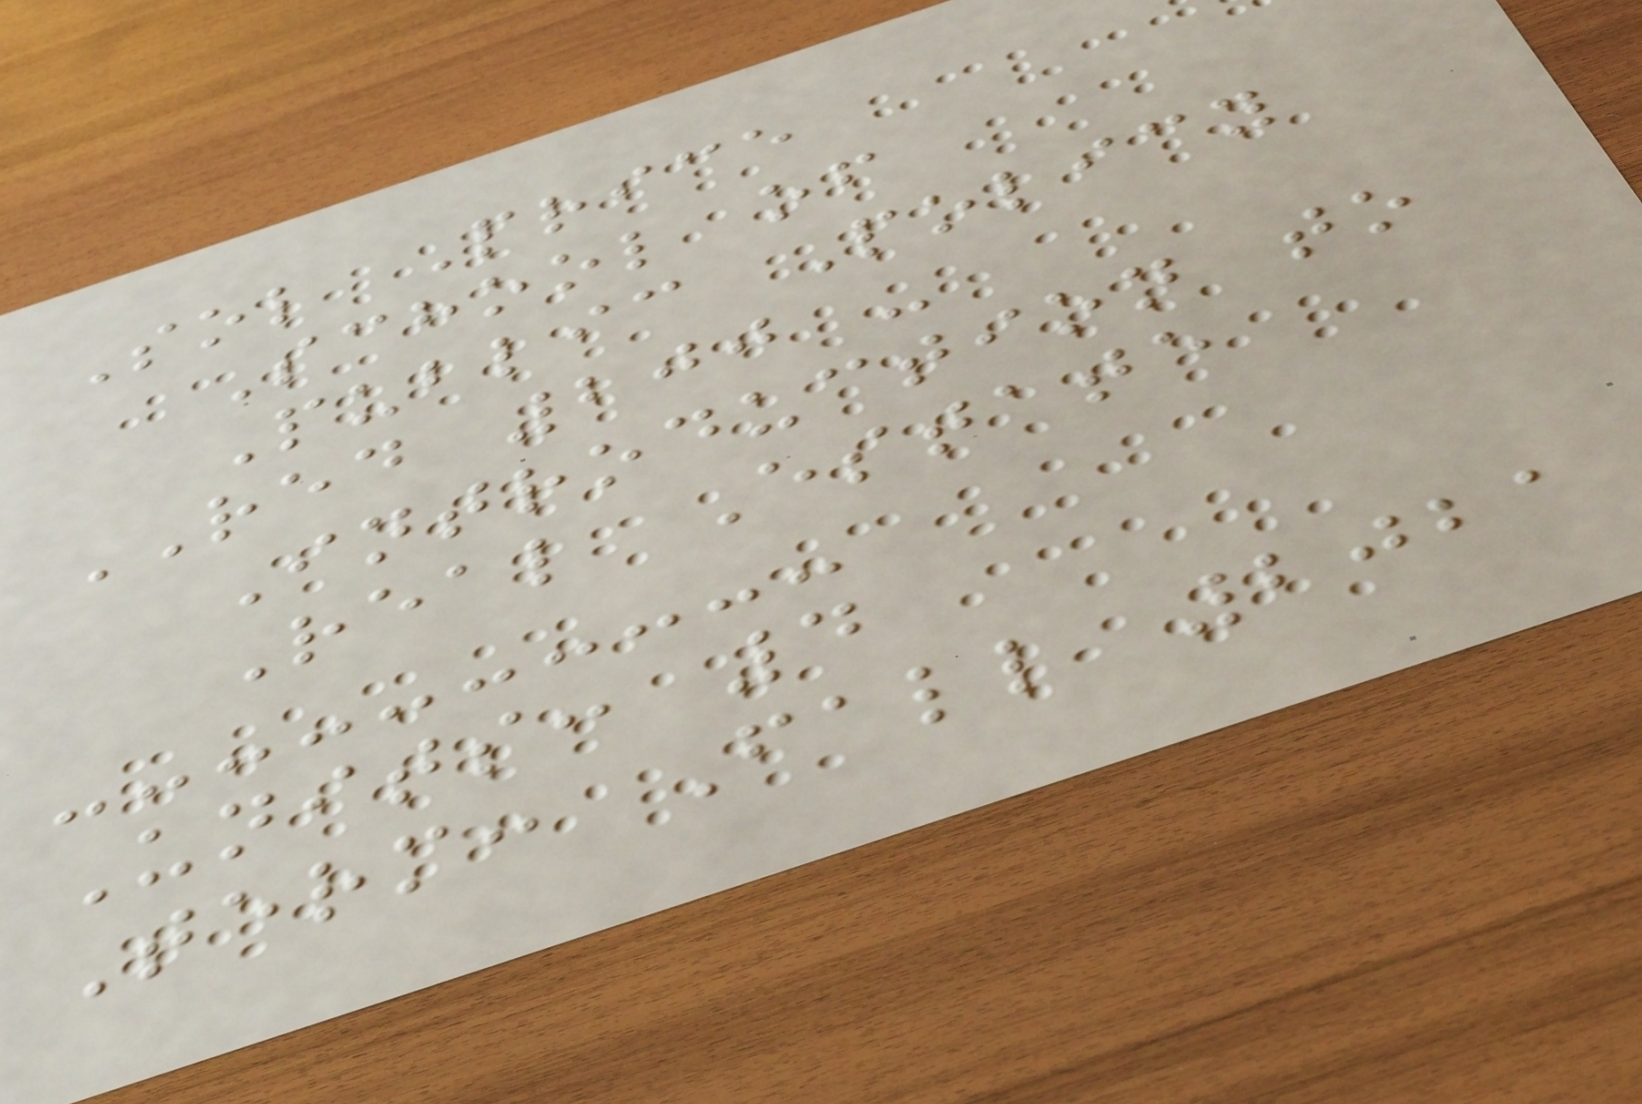Sol Price
School of
Public Policy
RED 200 -
Introduction to
Real Estate
Units: 4
Term: Fall 2021
